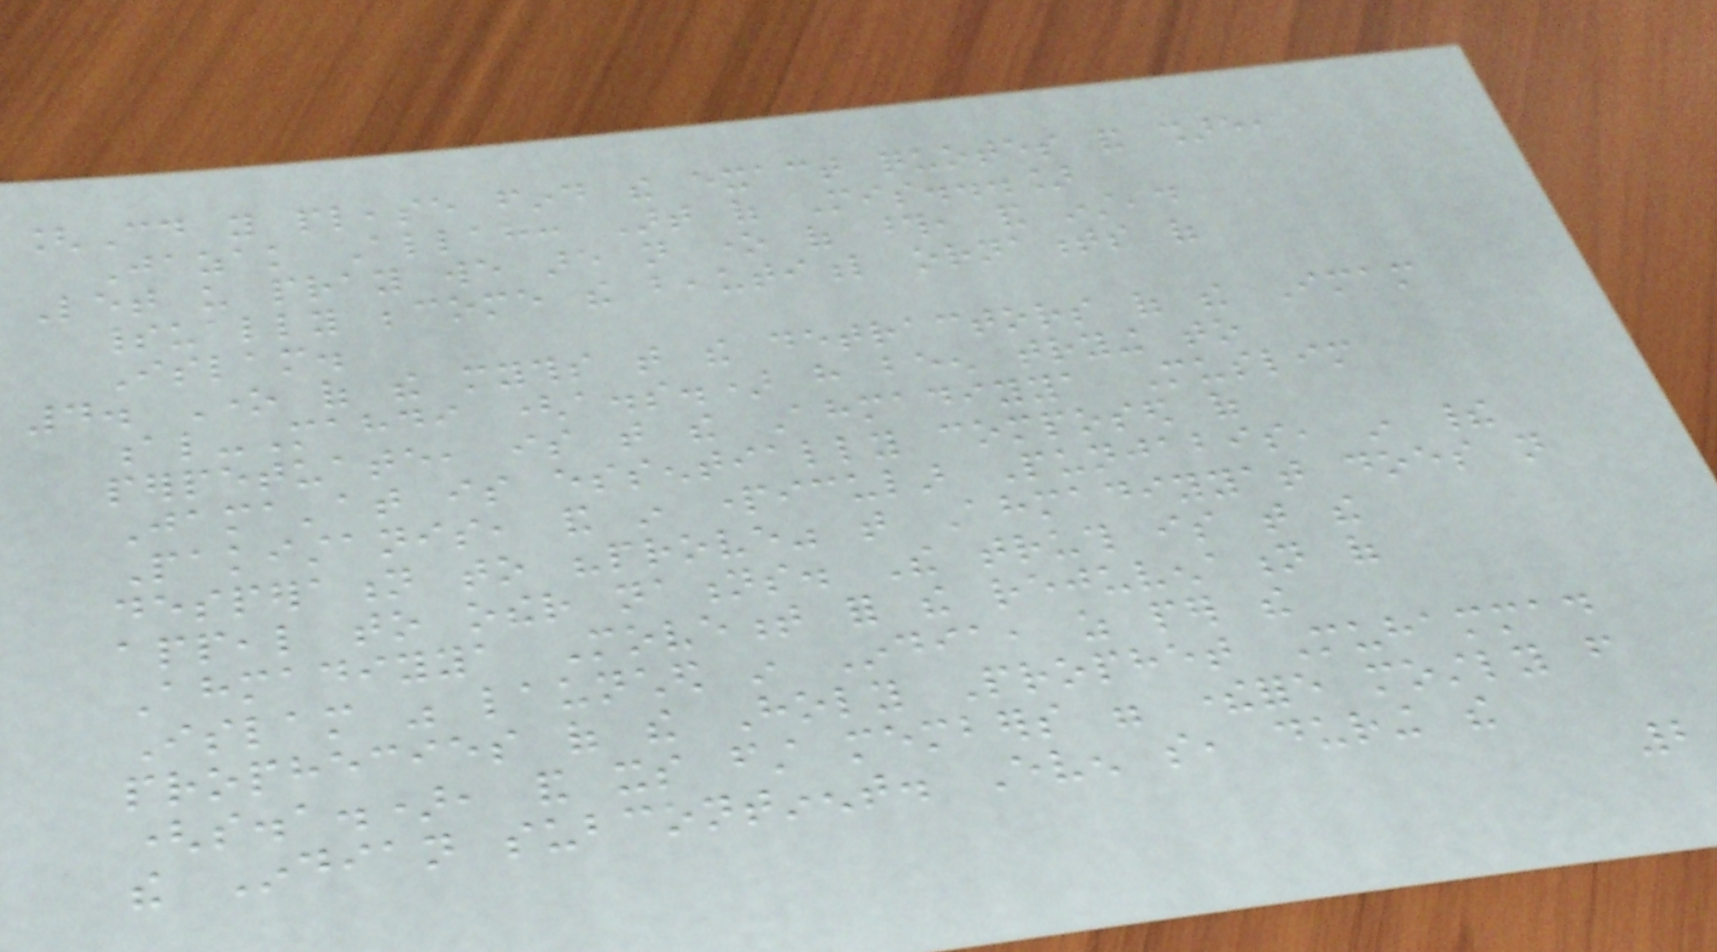[Could you please find the exact quotes and share,
Jazak Allah: Art of Mis...]
Let us pray we are not one of those, and instead
spiritually become the beautiful ornaments of
Islam.
4. One of the myths that the detractors of the Imam
al-Mahdi (a.s.) have been trying to
perpetuate, is that the Ahmadiyya Muslim
Jama'at is essentially composed of
Pakistanis, and in particular Punjabis, in their
desperation to "prove" that Ahmadiyyat does not
appeal to other nations. The truth is that the
Ahmadiyya Movement for the rejuvenation of
Islam was launched in India, as per the
prophecies of the Holy Prophet Muhammad
(s.a.), and its first members were therefore mostly from
the Indian subcontinent. Even so, during the
2
